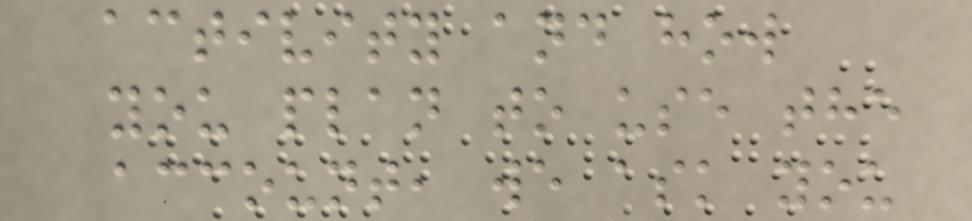activity and how
you plan to use the
account, we ask you
